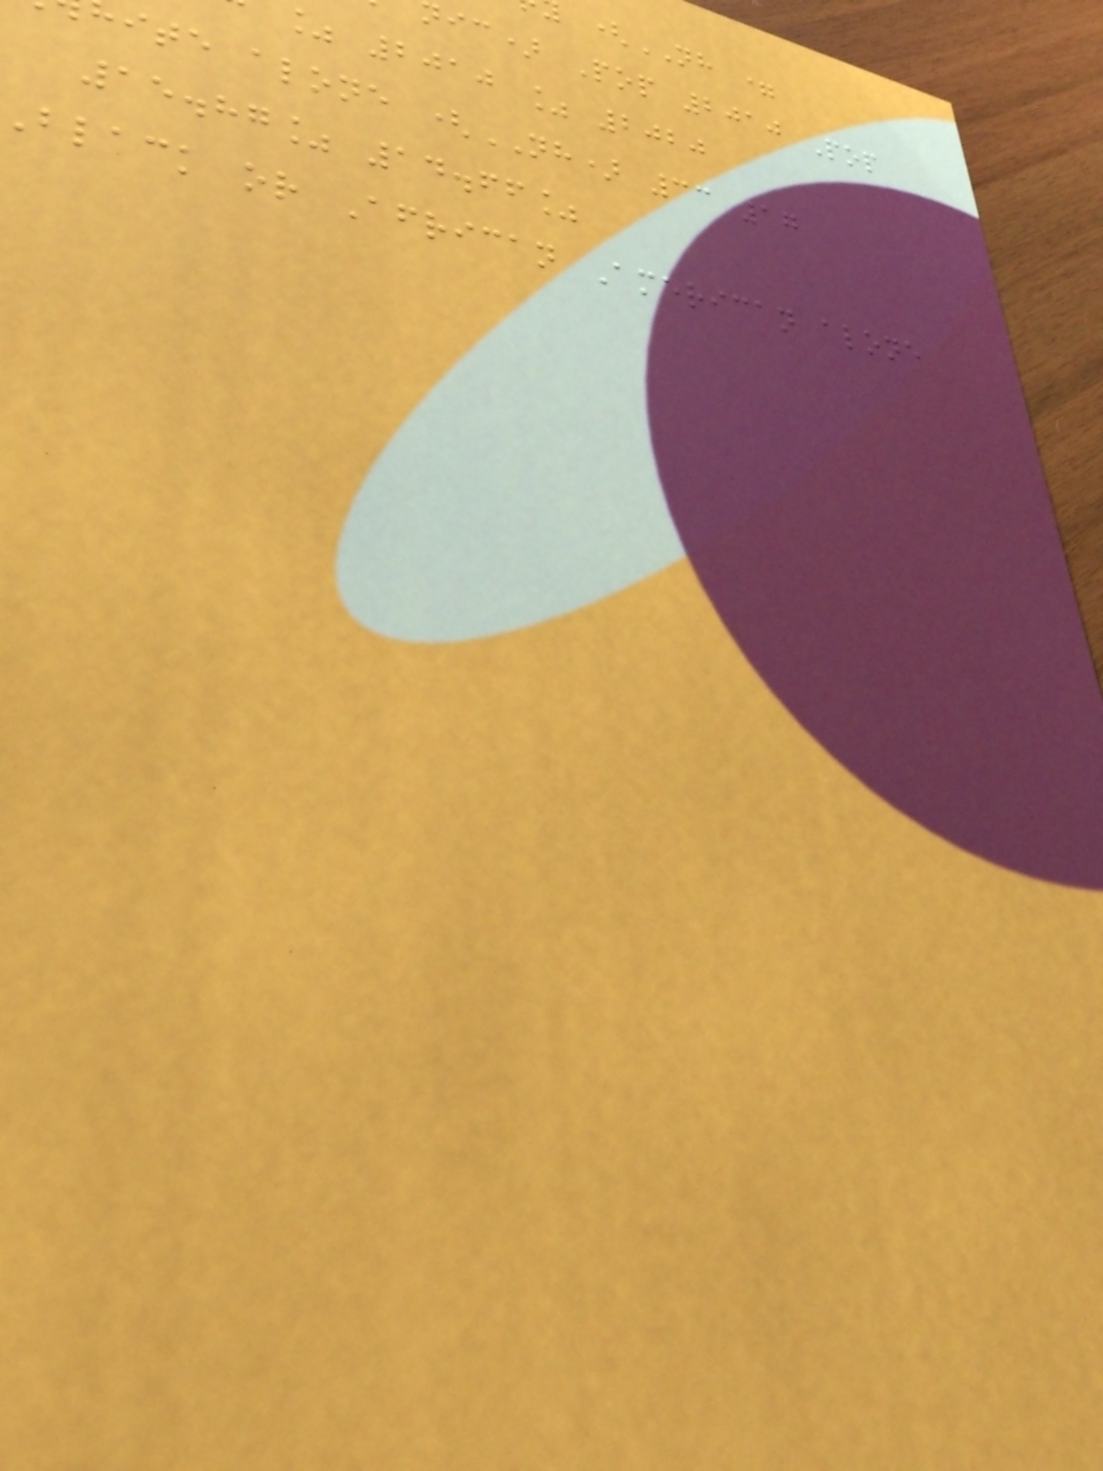(NH =
ic) Pop 2010 Pop
% 2010 % 2020
ite alone (NH) 33 17
15.87% 14.66%
black or African American alone
